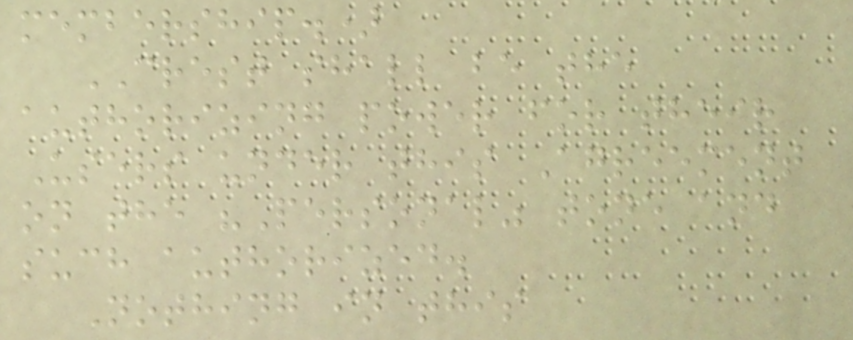membership.)
CREST shall be the
authorizing power for their
Users under this Agreement
on the "Personal" tone and
such authorized.
Nothing in this
